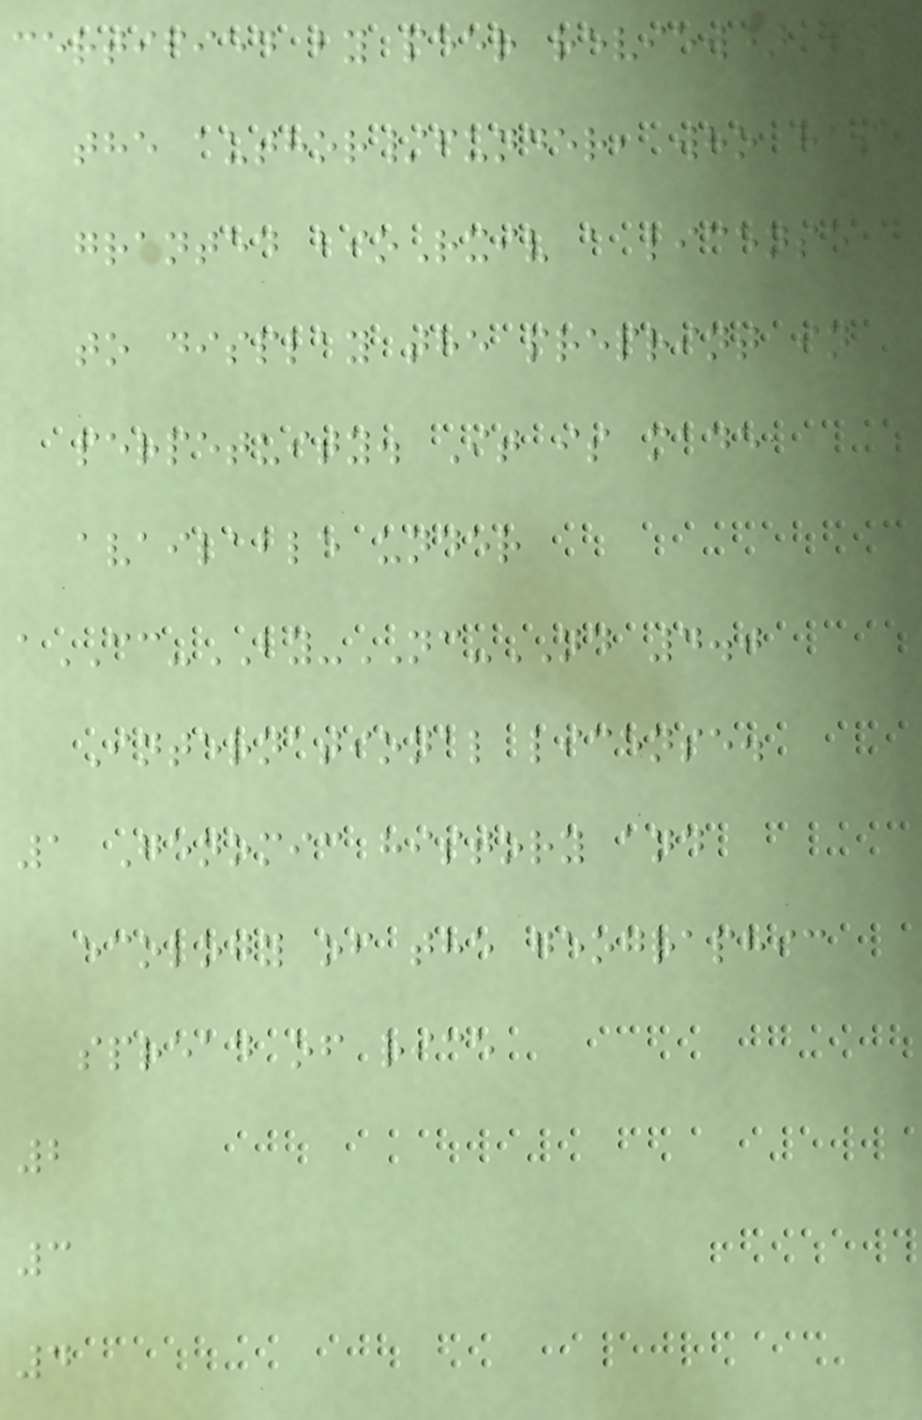certified by peer review) is
the author/funder, who has
granted bioRxiv a license
to display the preprint in
perpetuity. It is made
available under
aCC-BY-NC-ND 4.0
International license.
1 Genomic history and
ecology of the geographic
spread of rice
2
3
4
